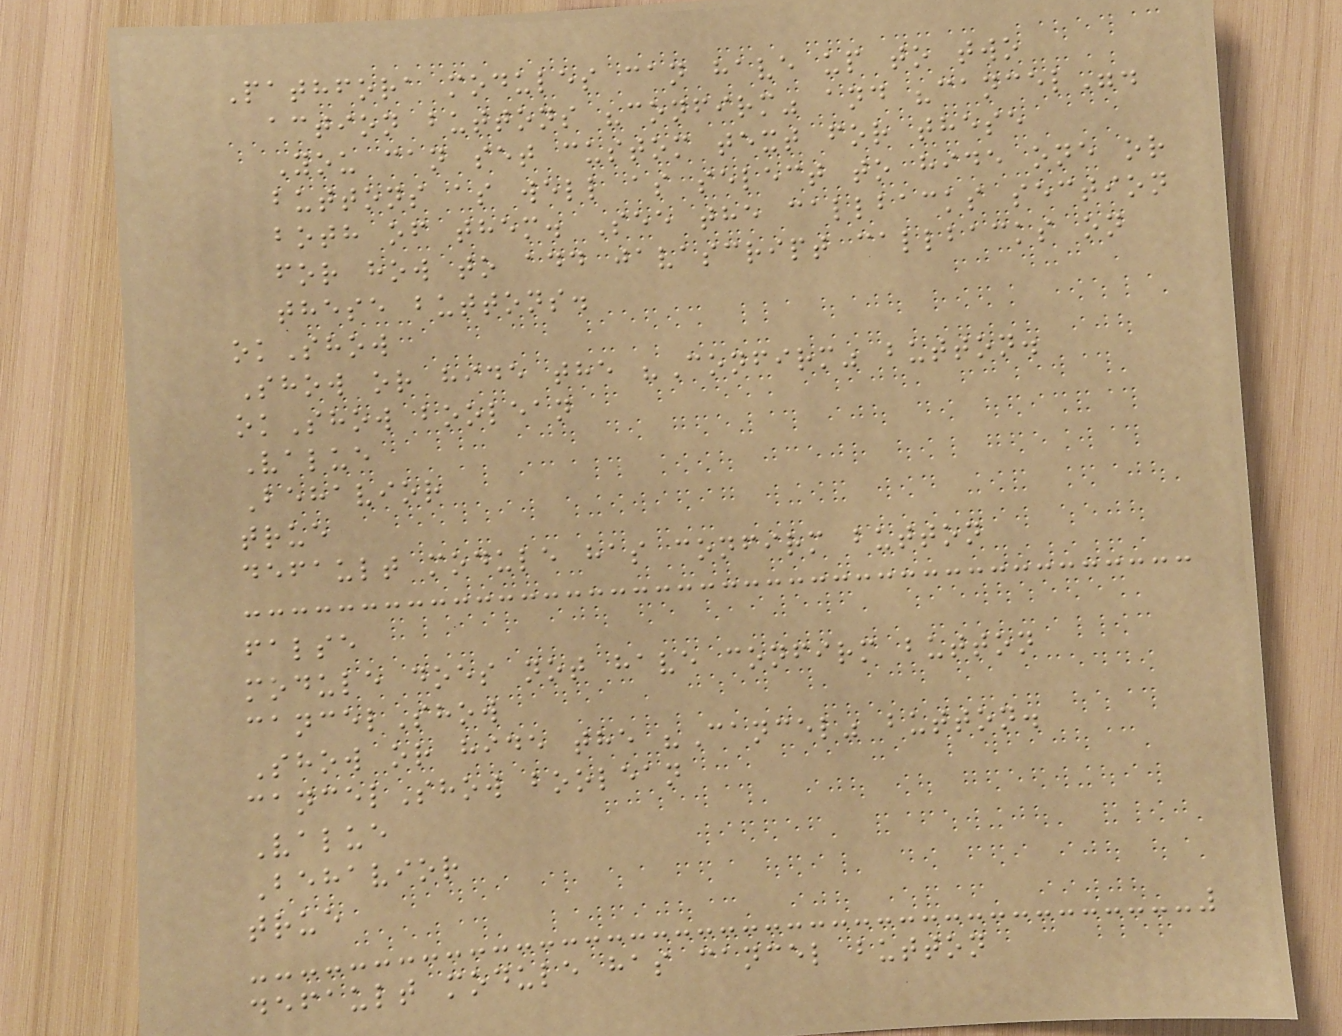Pathfora modules can have up to two
action buttons "confirm" and "cancel".
You can set custom text for these
buttons as well as select to hide one or
both of them. See the callbacks section
for how to add javascript callbacks on
these buttons.
okShow
Show or hide the "Confirm" button.
okShow boolean
Value
Behavior
true
default module has confirm button
false
module does not have confirm button
cancelShow
Show or hide the "Cancel" button.
cancelShow boolean
Value
Behavior
true
default module has cancel button
